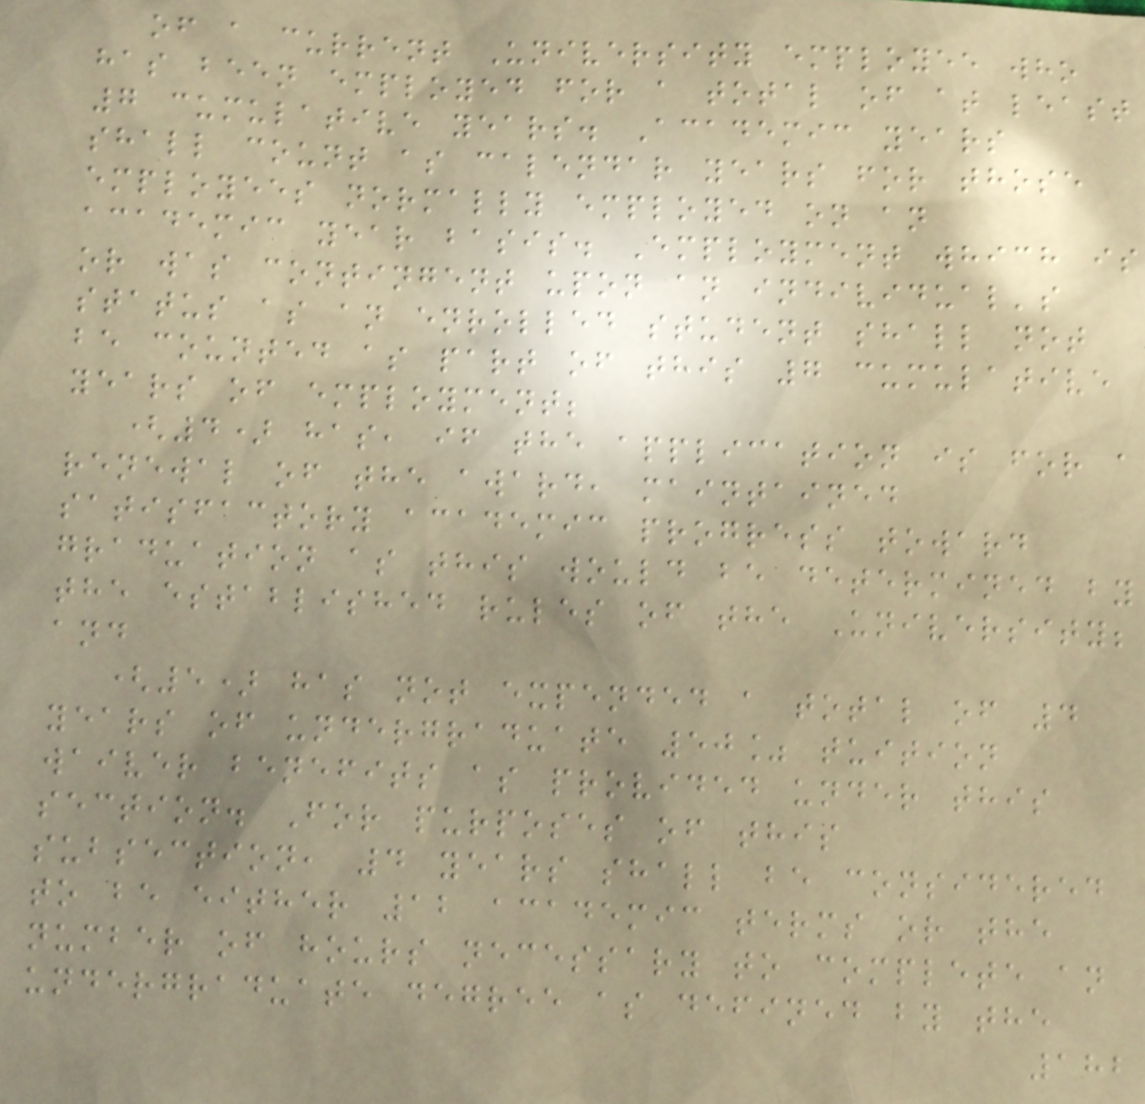of a current University employee who
has been employed for a total of at least
7 cumulative years. Academic years
shall count as calendar years for those
employees normally employed on an
academic year basis. Employment which is
or was contingent upon an individual's
status as an enrolled student shall not
be counted as part of this 7 cumulative
years of employment;
(4) has, if the application is for a
renewal of the award, maintained
satisfactory academic progress toward
graduation as this would be determined by
the established rules of the University;
and
(5) has not expended a total of 4
years of undergraduate 50% tuition
waiver benefits as provided under this
section. For purposes of this
subsection, 4 years shall be considered
to be either 12 academic terms or the
number of hours necessary to complete an
undergraduate degree as defined by the
182
